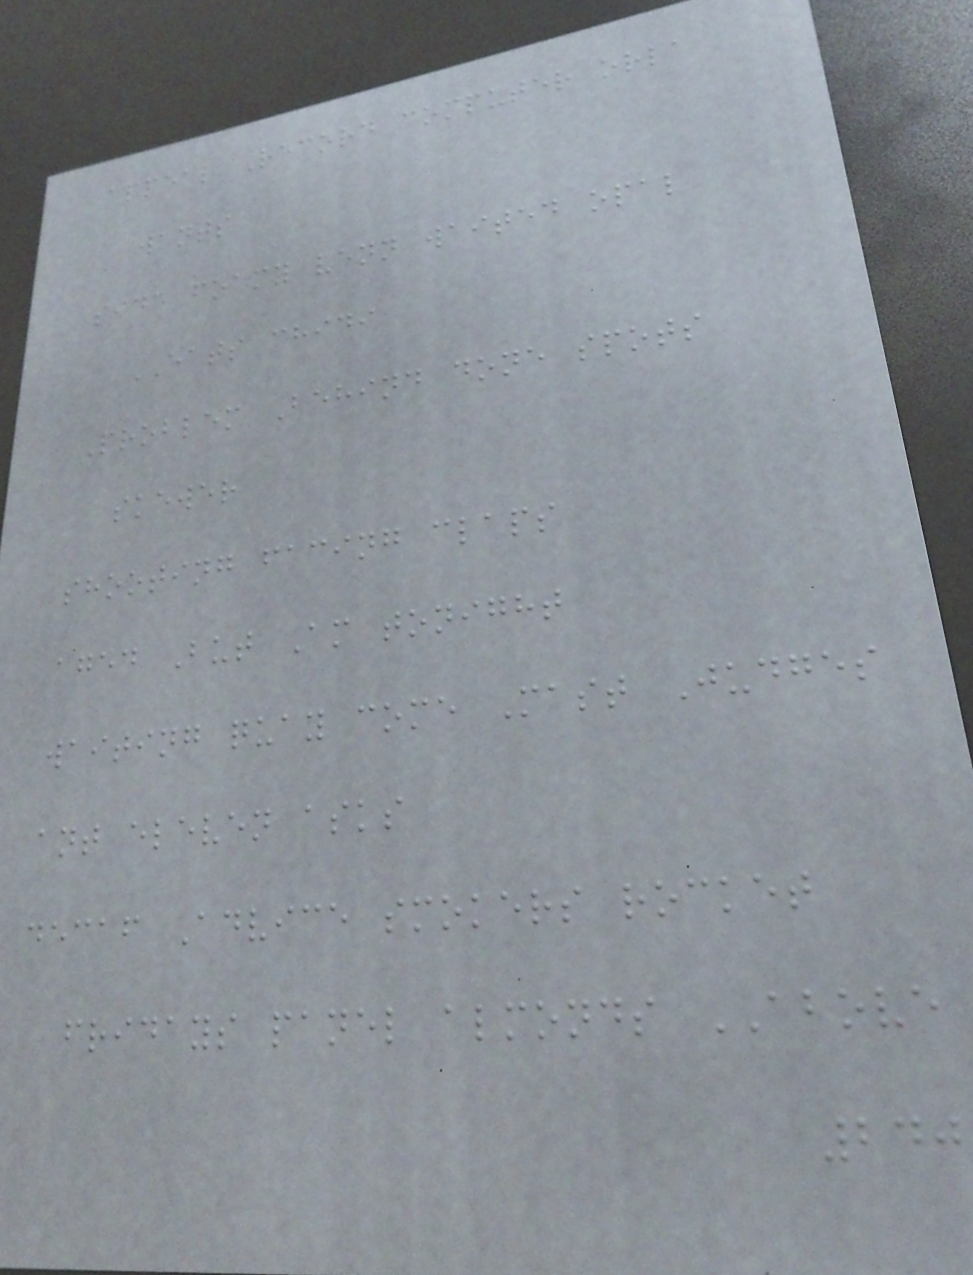appeal Record computer orla
wants
side foamy venn waited opal
EATS chidi
Problem Behind done spots
skewer
shooting facing claps
aged But Am tonight
waiting quay come Mast Judges
ant eleven asks
decaf Advice smokers rocket
fridays panel almonds ABOVE
240
